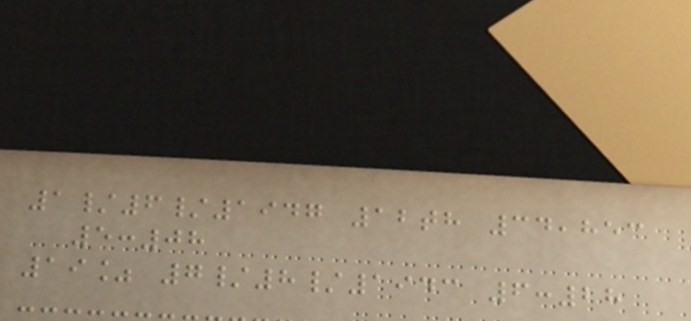1/6/1947 12th 34,853
5:08
19% 7/8/1943 6:28
